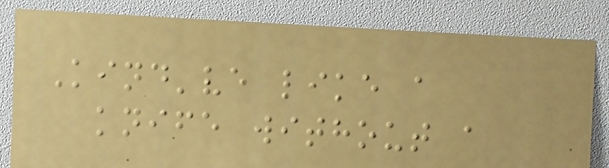Kind've like a
knife without a
